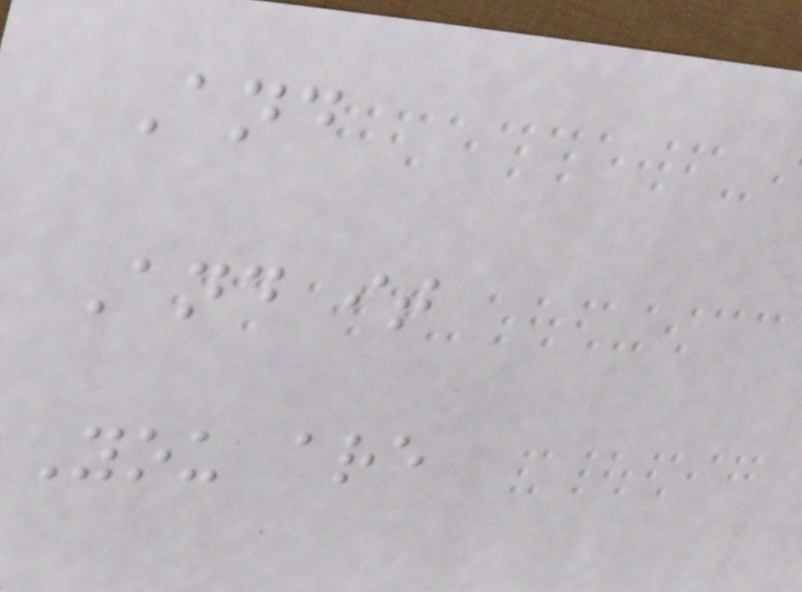And
And it
You are
